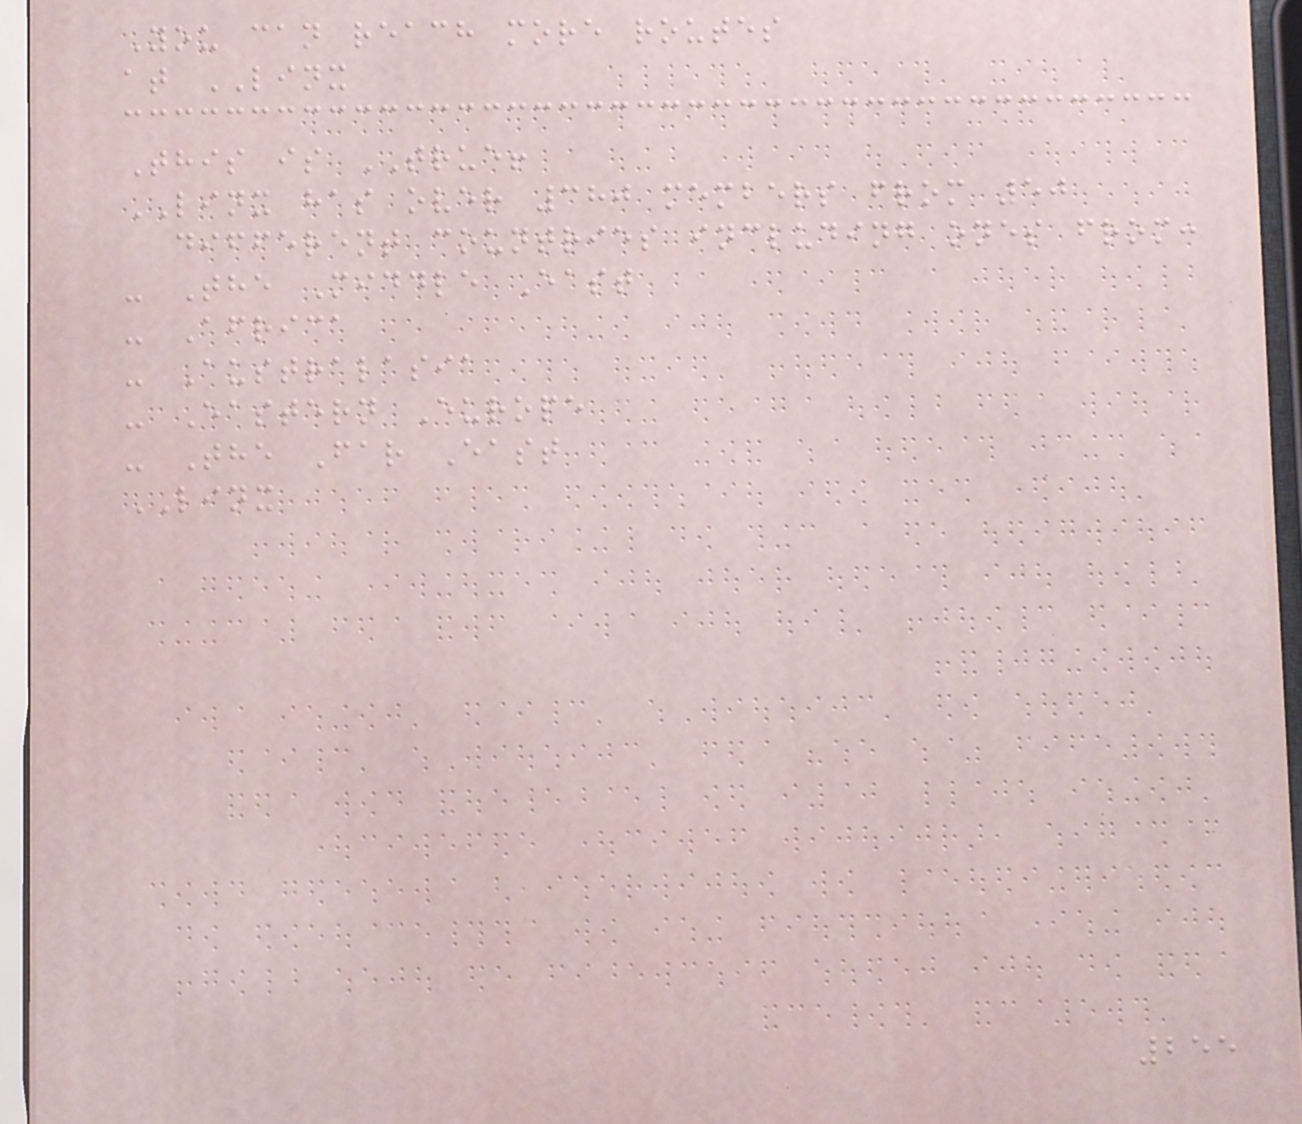You can reach more routes
at LINX
This is TRUE!
LINX has over 380 members from 50
different countries including ones from:
- The Middle East
- Africa
- Australasia
- Eastern Europe
- The Far East
LINX
255
